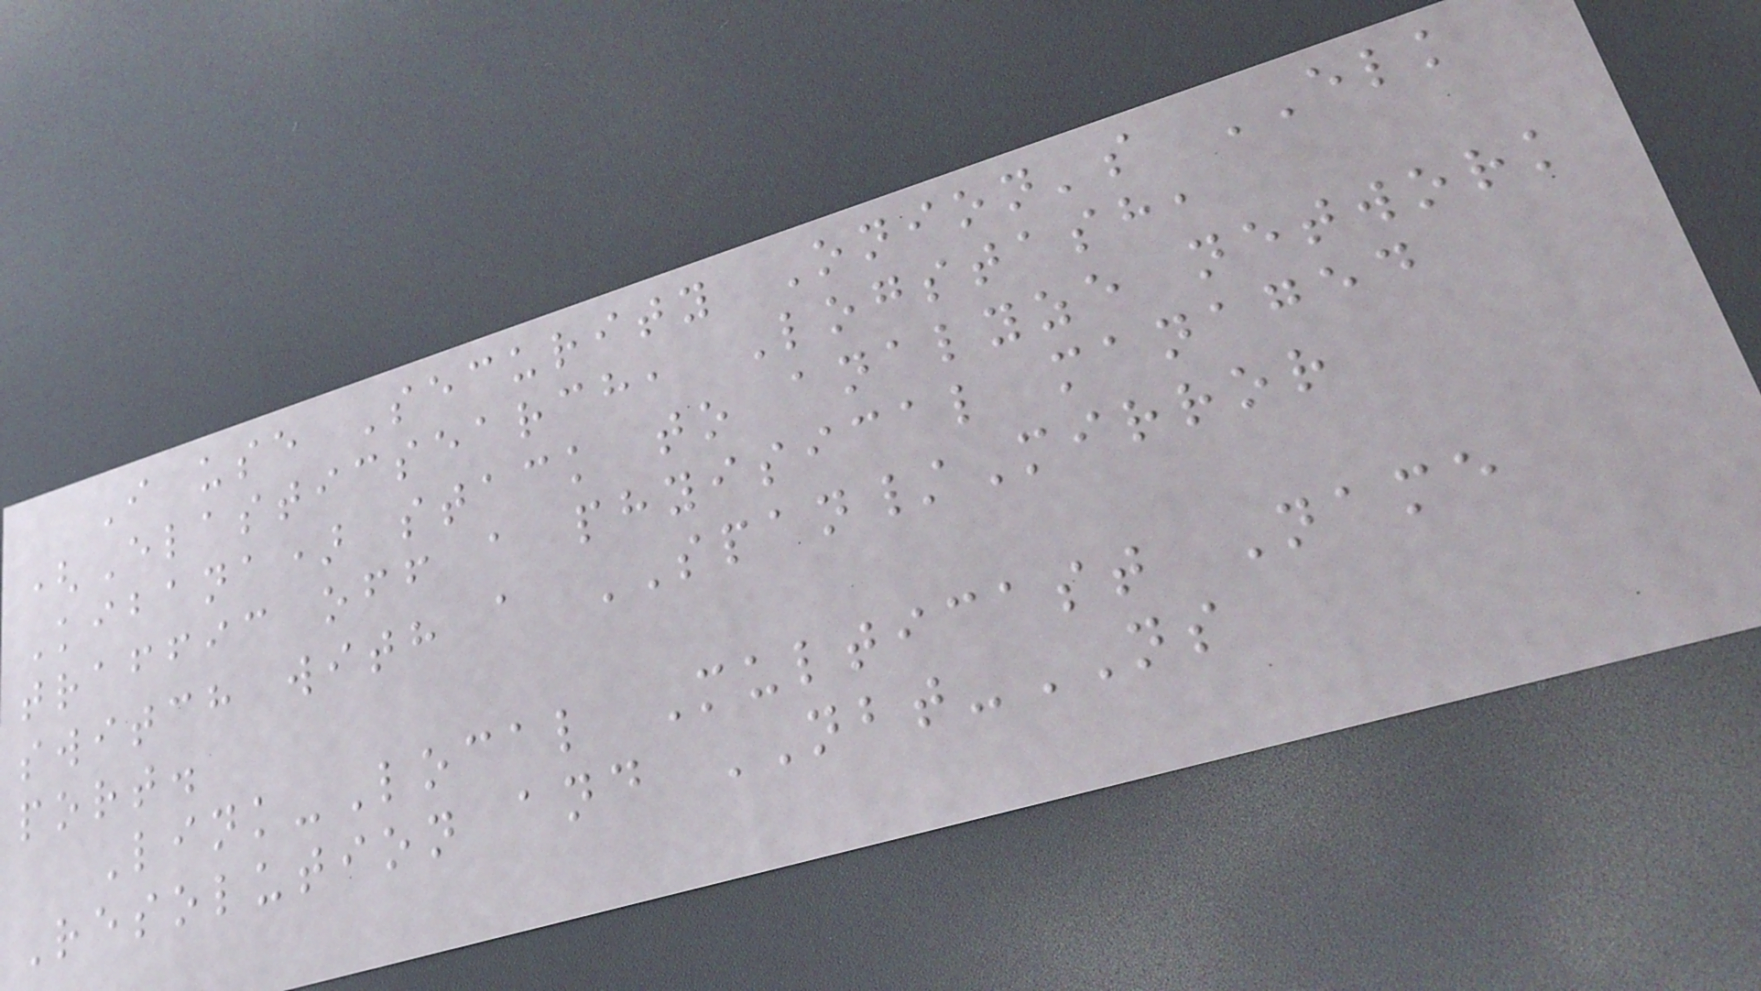I use Security Onion's ELK
(Elasticsearch, Logstash,
Kibana) stack to analyze network
traffic off a phyisical managed
switch with a SPAN/Mirror
port.
Link-Local Multicast Name
Resolution and NBT-NS
